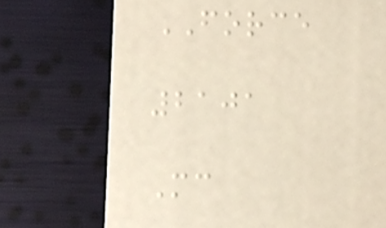FORCE
2101
Mc
